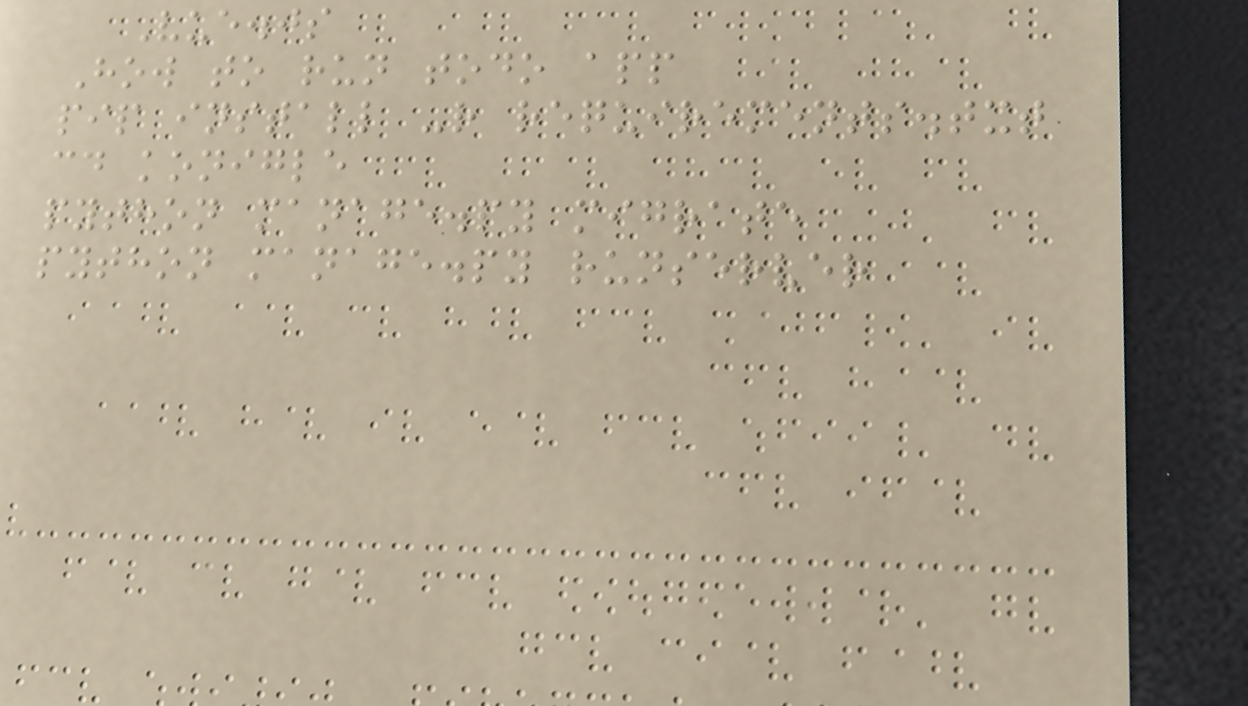Vue.js
How to run todo app
pip install -r requirements.txt
cd konigle
python manage.py migrate
python manage.py runserver
